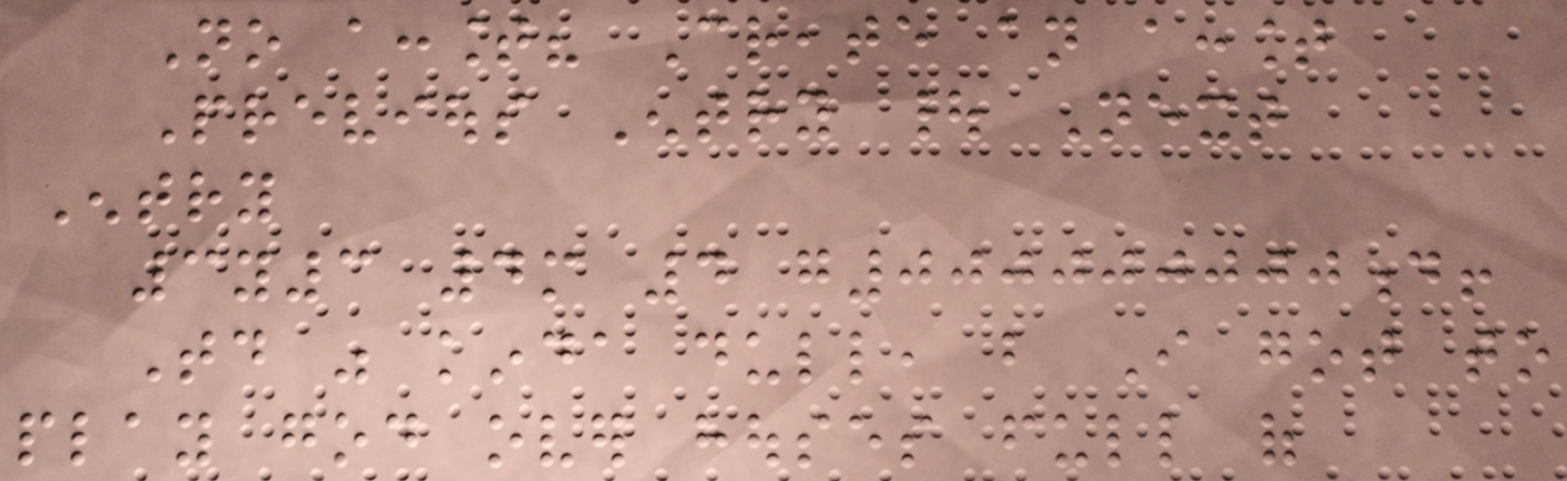No account? Create an account
Previous Entry | Next
Entry
3y3 4m 4 g000000000d!
Today was kinda dull, but I got to
play god over houses full of
